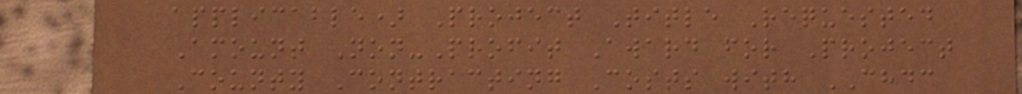applicable) Project Title Requested
Amount Non-Profit Award for Project
County Contracting Costs with CHDC
